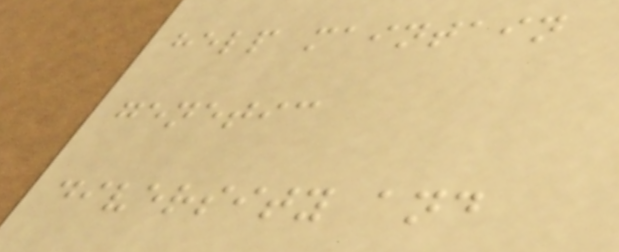help maintain
genetic
diversity and
